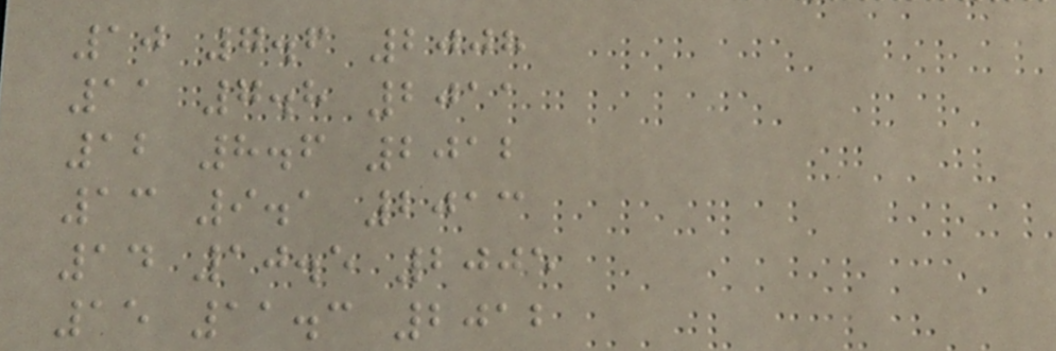10 7.6 2008
11 7.8 2011
12 8.6 2012
13 9.1 2013
14 10.5 2005
15 11.3 2012
